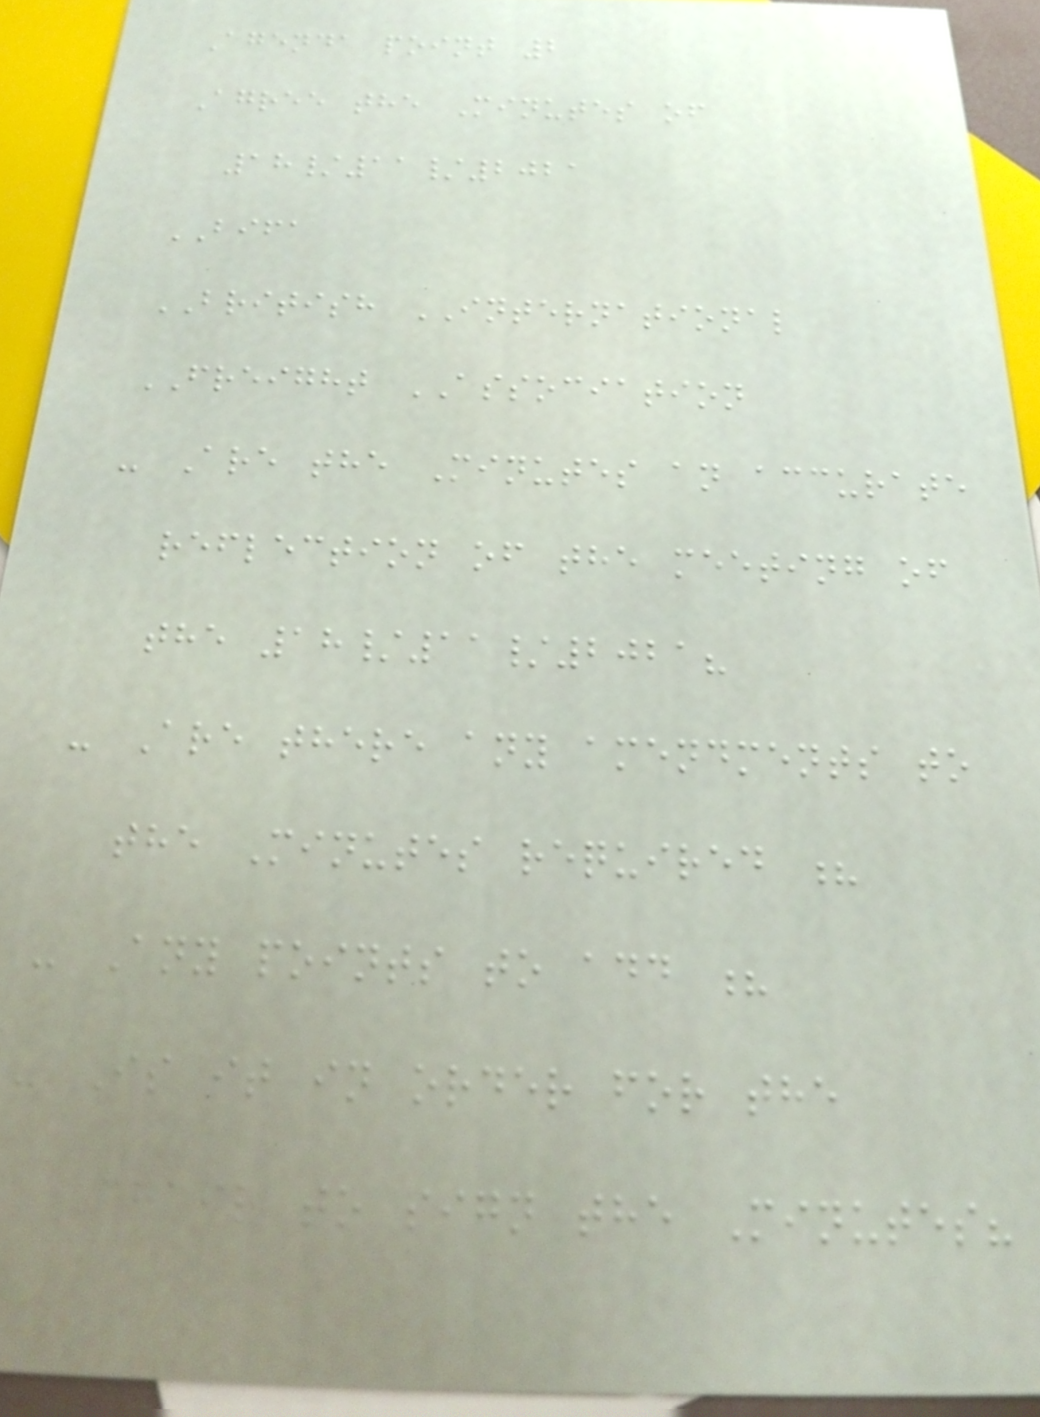Agenda point 2
Agree the Minutes of
18/11/2021
BIFA
BRITISH INTERNATIONAL
FREIGHT ASSOCIATION
- Are the Minutes an accurate
reflection of the meeting of
the 18/11/2021?
- Are there any amendments to
the Minutes required ?
- Any points to add ?
- Is it in order for the
Chair to sign the Minutes?
